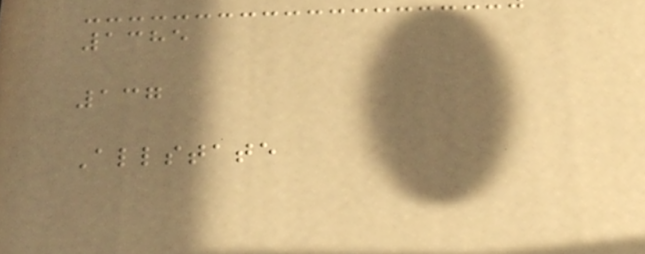1385
137
Allstate
